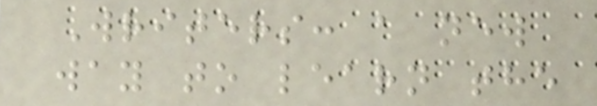Writers: a new
way to learn the
